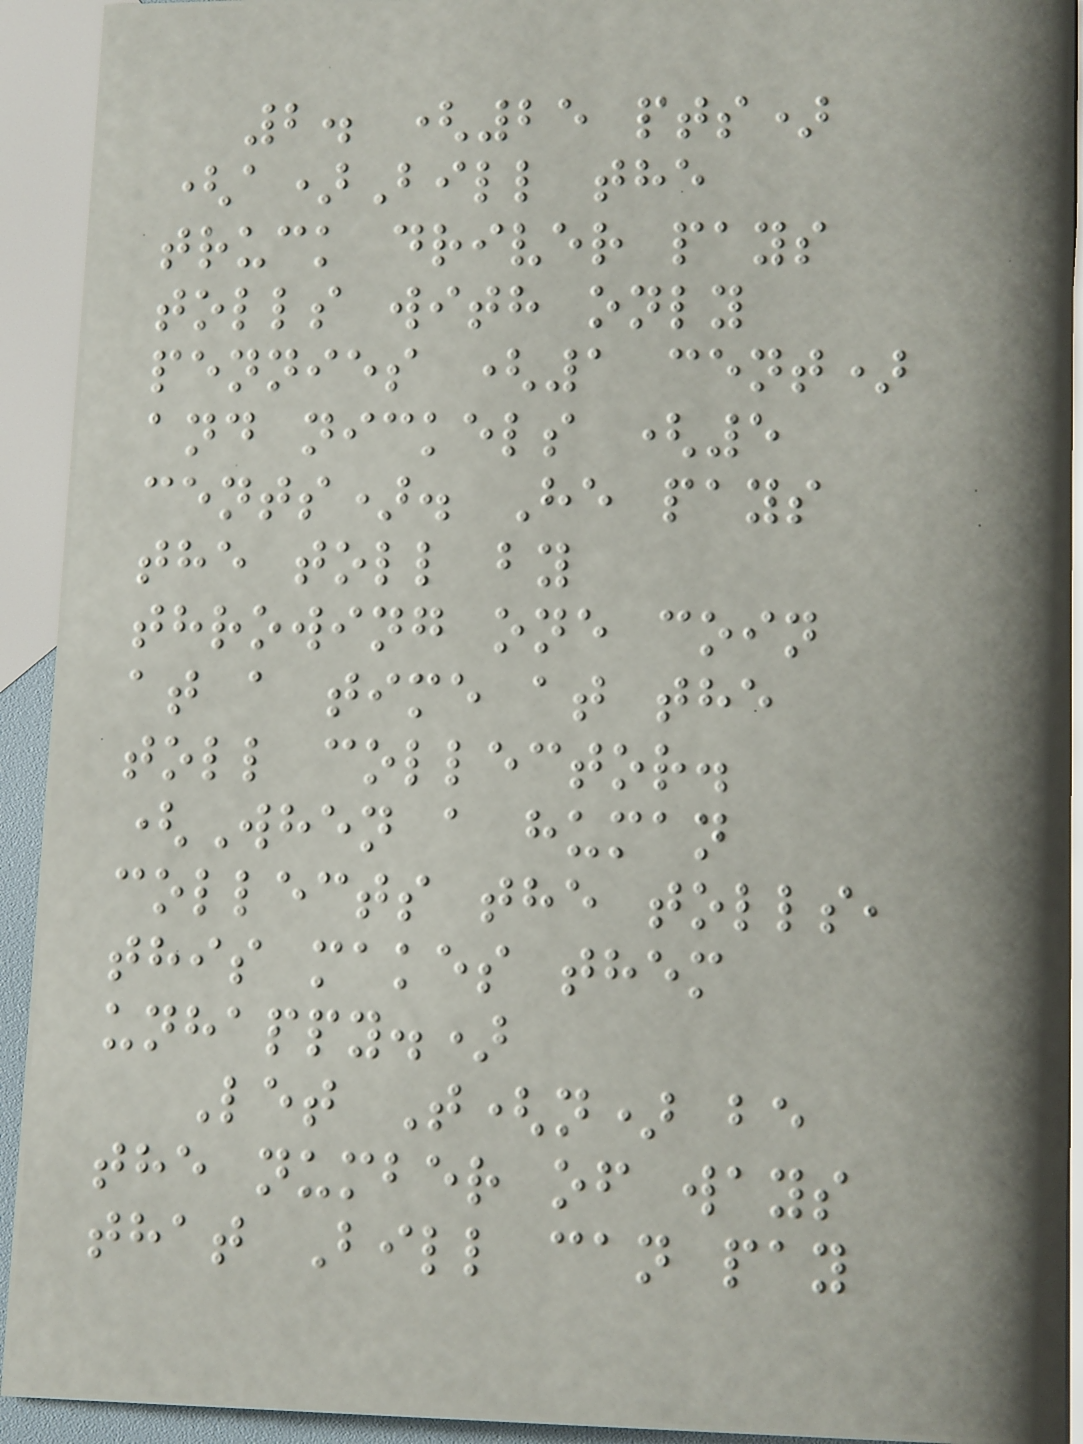2. (25 pts)
(a)Bill the
truck driver pays
tolls with only
pennies (1 cent)
and nickels (5
cents). He pays
the toll by
throwing one coin
at a time at the
toll collector.
(When a human
collects the tolls,
this makes them
unhappy.)
Let T(n) be
the number of ways
that Bill can pay
